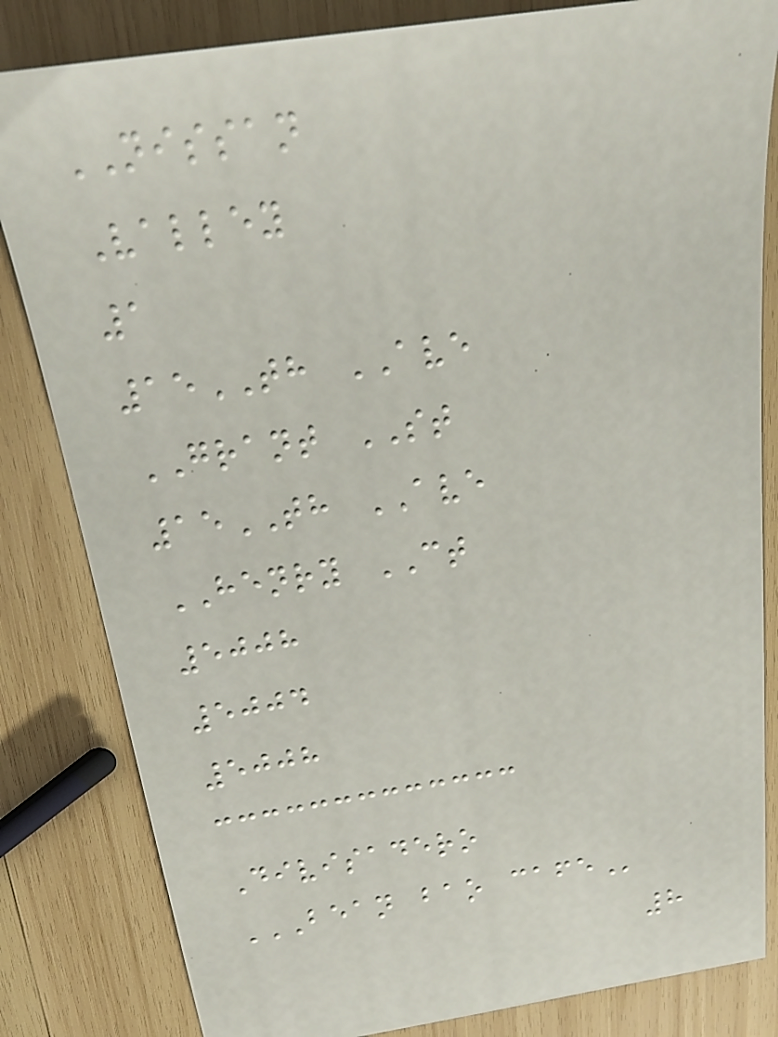NISSAN
Valley
1
15TH AVE
GRANT ST
15TH AVE
HENRY CT
5008
5004
5008
Divisadero
BEAN BAO CAFE
8
